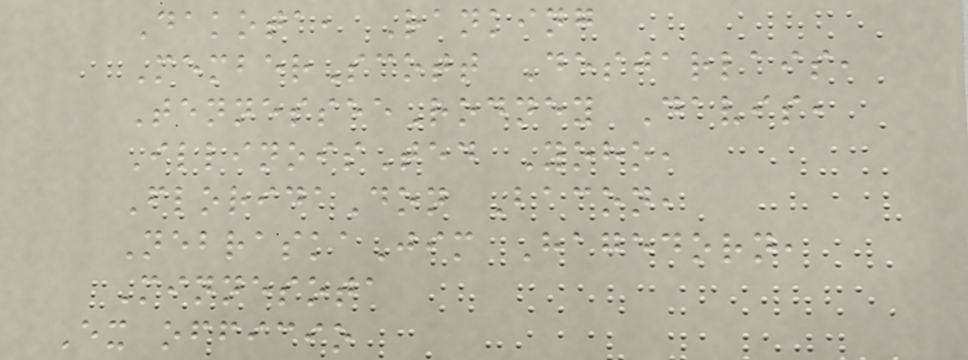Dakota, Ranking
MemberScott Desjarlais,
TennesseeRodney Davis,
IllinoisTed Yoho,
FloridaDon Bacon,
NebraskaJim Hagedorn,
Minnesota
Ex officio
